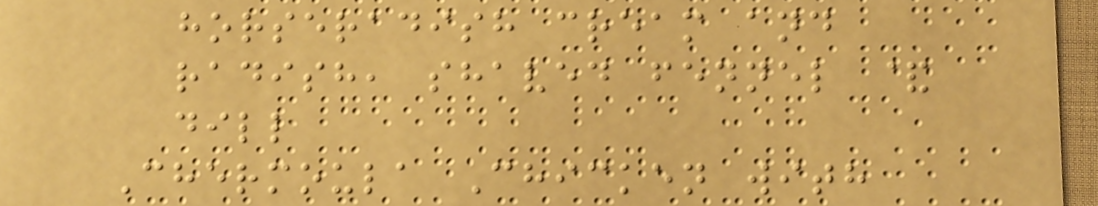horseradish cream and
radish, shaved fennel &
dill
Chermoula Chicken with
